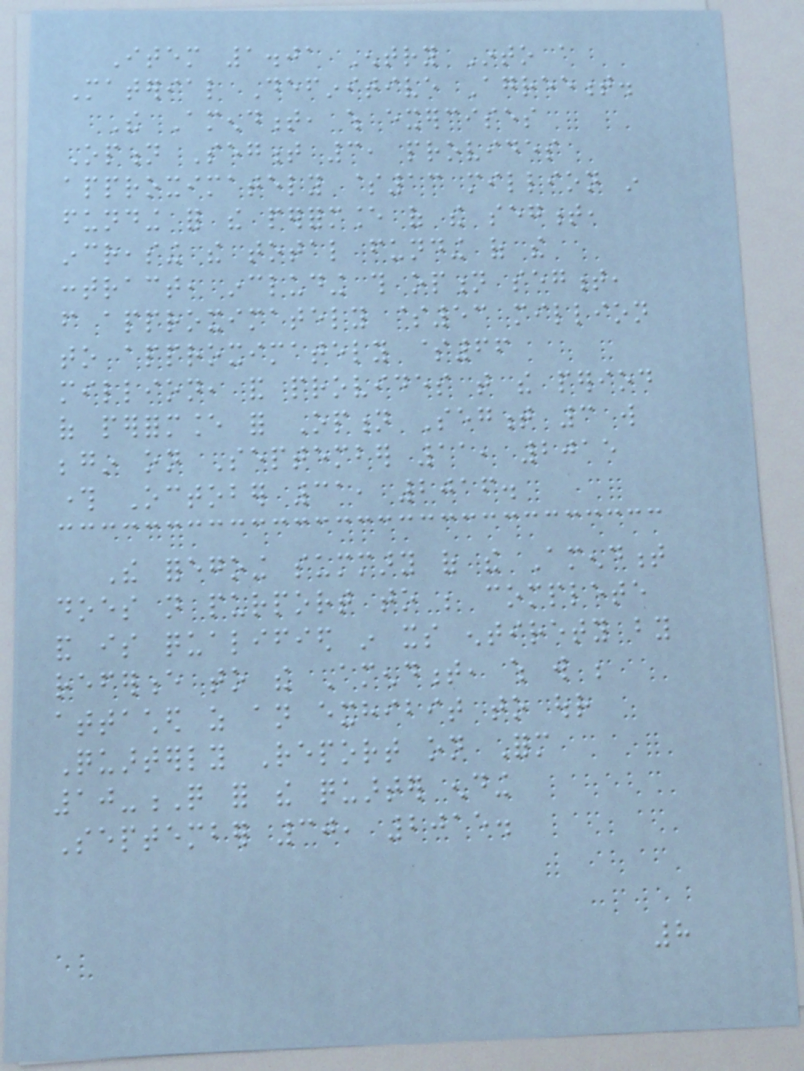Item 1.01 Entry Into a
Material Definitive Agreement.
The Amendment, which exercises
Option Segment 3, provides
approximately $13 million in
funding for the performance of the segment,
increasing the total funding of the
contract, including this option segment,
from approximately $53 million
to approximately $66
million, and provides that the period
of performance for Option Segment 3 will
begin on September 11, 2015
through October 31, 2016.
The foregoing summary of the Amendment
does not purport to be complete
and is qualified in its entirety by
reference to the Amendment, which will be
attached as an exhibit to our
Quarterly Report on Form
10-Q for the quarter ending
September 30, 2015.
8
